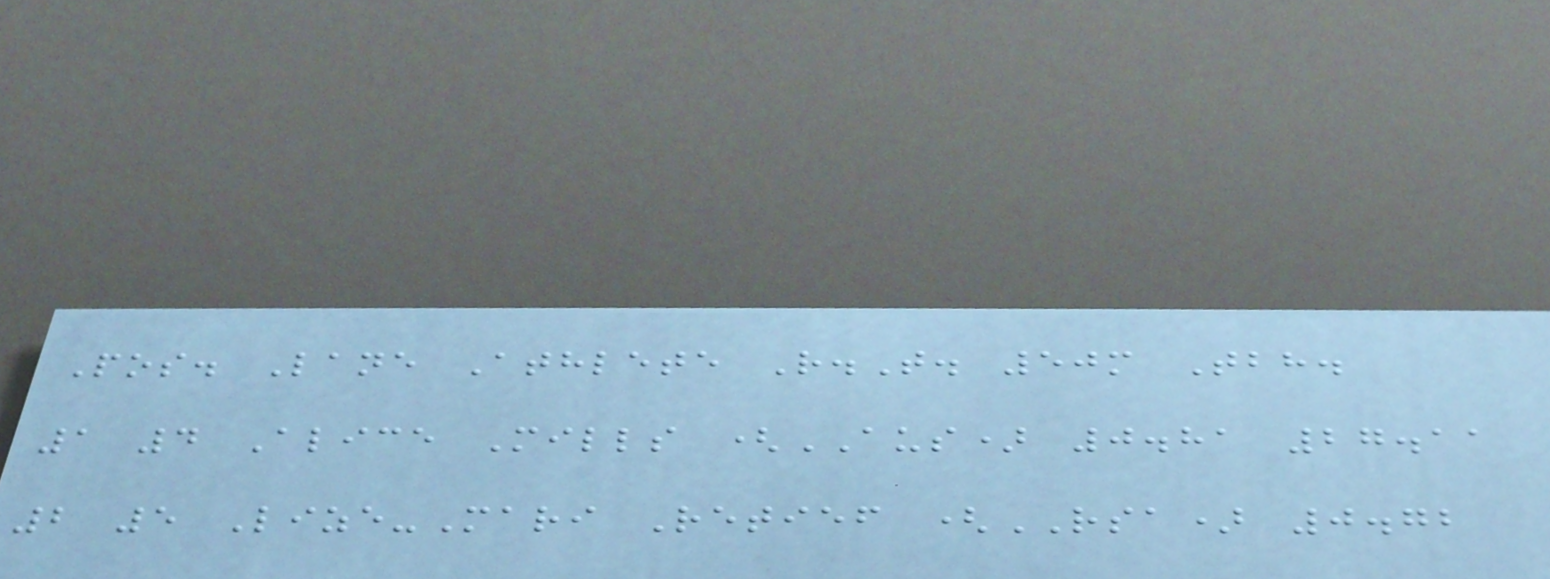Pos. Lane Athlete R.T. 50m Tbh.
1 4 Alice Mills (AUS) 0.81 27.11
2 5 Lize-Mari Retief (RSA) 0.72
